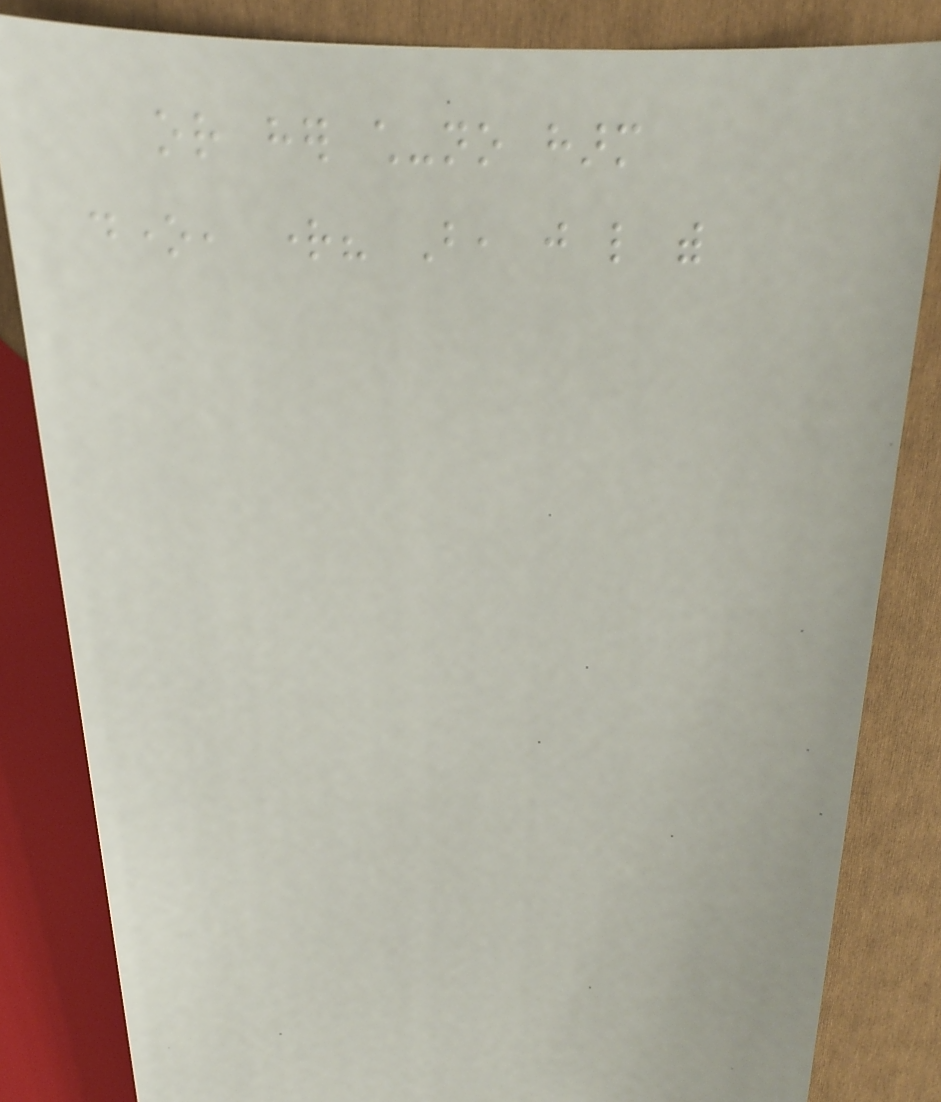or her child-no harm
done, right? But, just like with
